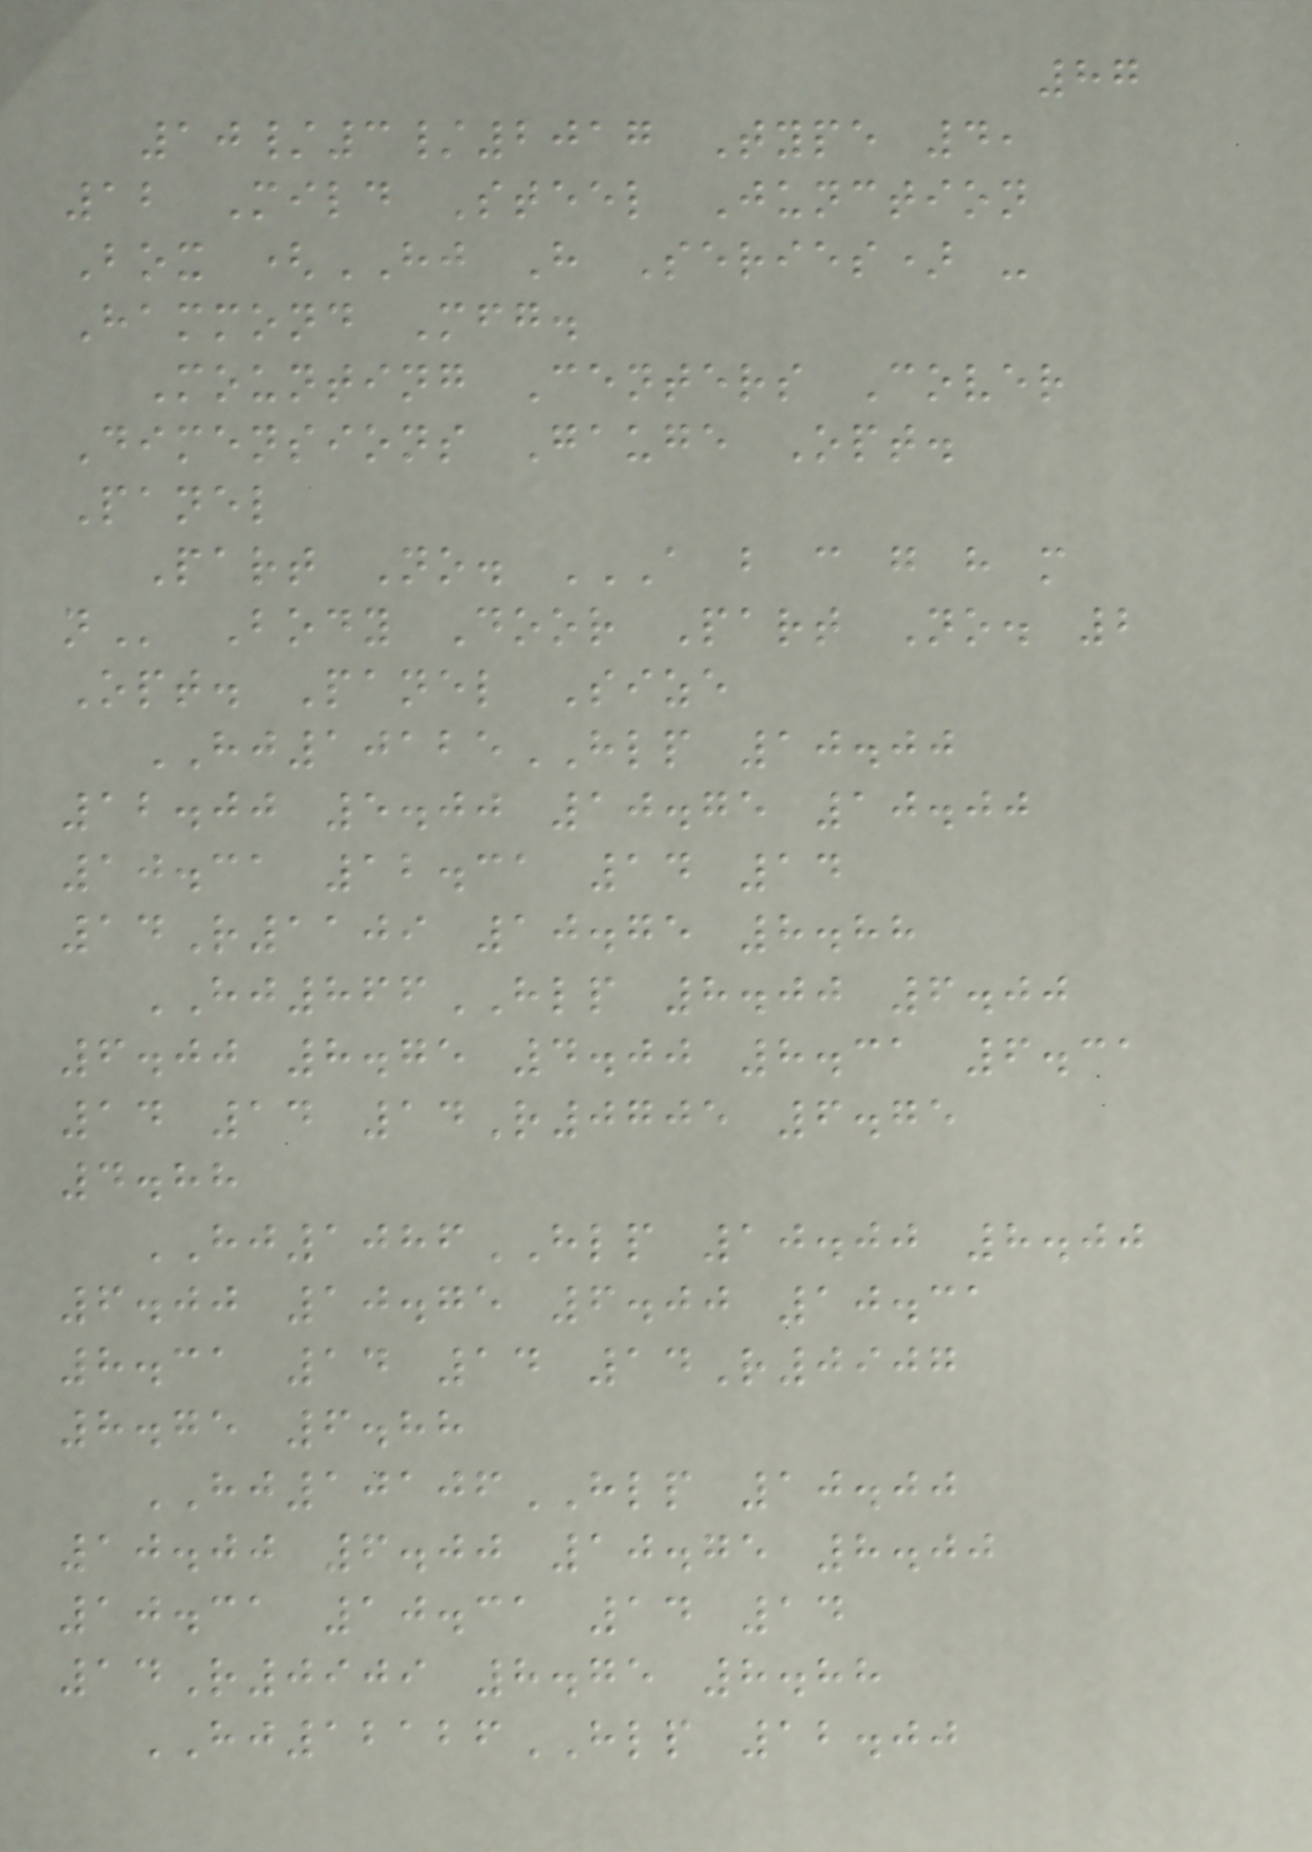87
10/3/2017 Type 4,
12 Mild Steel Junction
Box (HJ H Series) -
Hammond Mfg.
Mounting Centers Cover
Dimensions Gauge Opt.
Panel
Part No. A B C G H M
N Body Door Part No. 2
Opt. Panel Size
HJ10125HLP 10.00
12.00 5.00 10.75 10.00
10.31 12.31 14 14
14R1109 10.75 8.88
HJ866HLP 8.00 6.00
6.00 8.75 4.00 8.31 6.31
14 14 14R0705 6.75
4.88
HJ1086HLP 10.00 8.00
6.00 10.75 6.00 10.31
8.31 14 14 14R0907
8.75 6.88
HJ10106HLP 10.00
10.00 6.00 10.75 8.00
10.31 10.31 14 14
14R0909 8.75 8.88
HJ12126HLP 12.00
